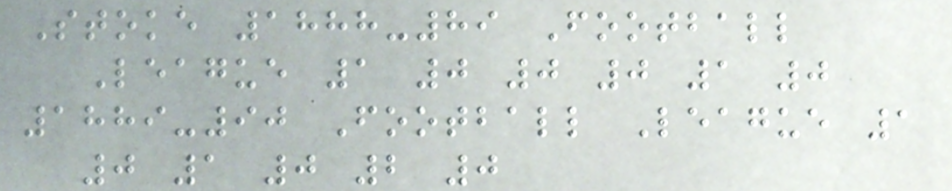Stoke 1888-89 Football
League 1 0 0 0 1 0
1889-90 Football League 1
0 1 0 2 0
